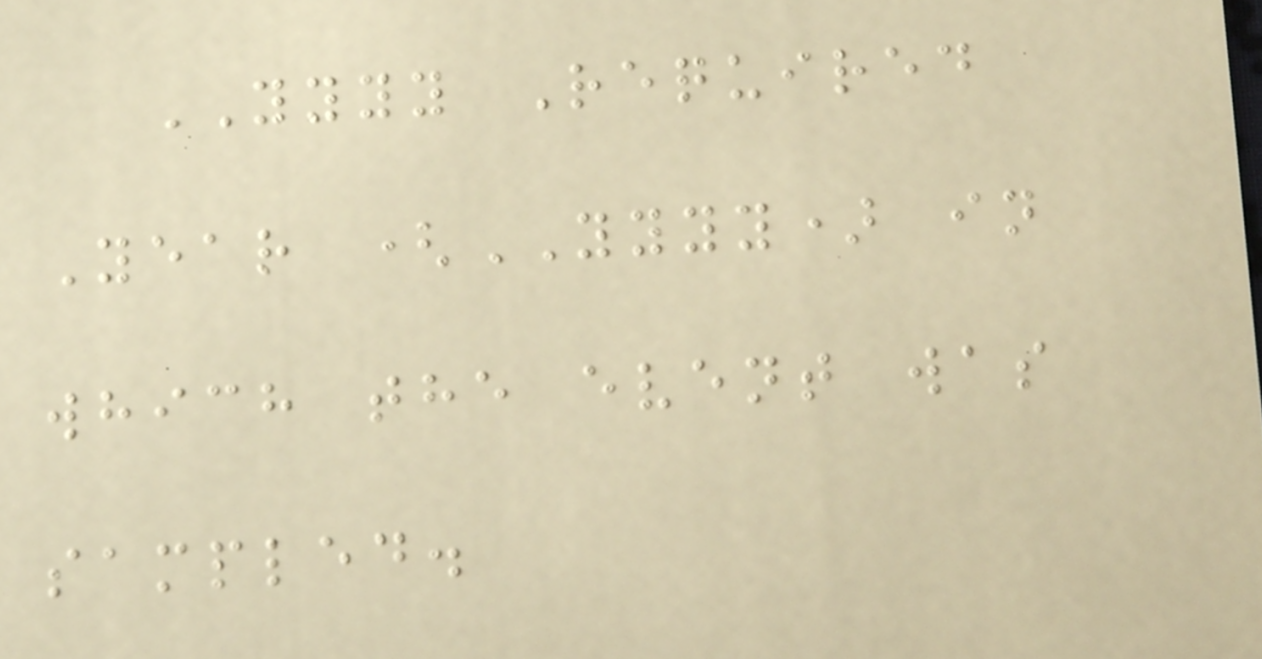YYYY Required
Year (YYYY) in
which the event was
sampled.
